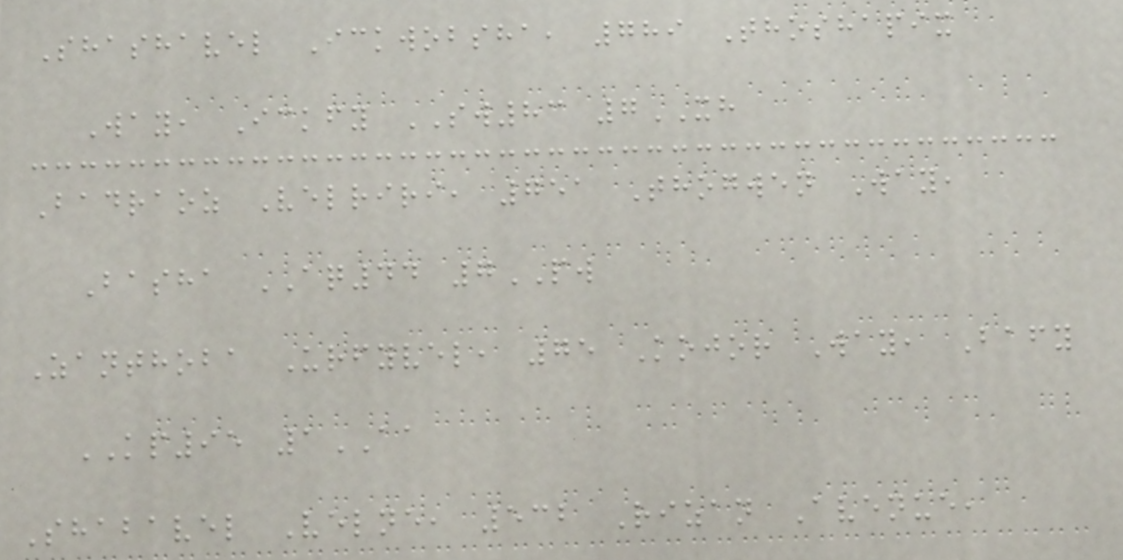Shashavel Ickwobsha, 789 Thoshapix
Way, Ickfy SW83 7XH
Badraoz Velriri, 751 Thogwen Way,
Basha AQ44 7PW
Zanthoba Urfyvel, 75 Kojor Way, Bafy
KP95 1AA
Shabavel Velne, 532 Rizan Avenue,
